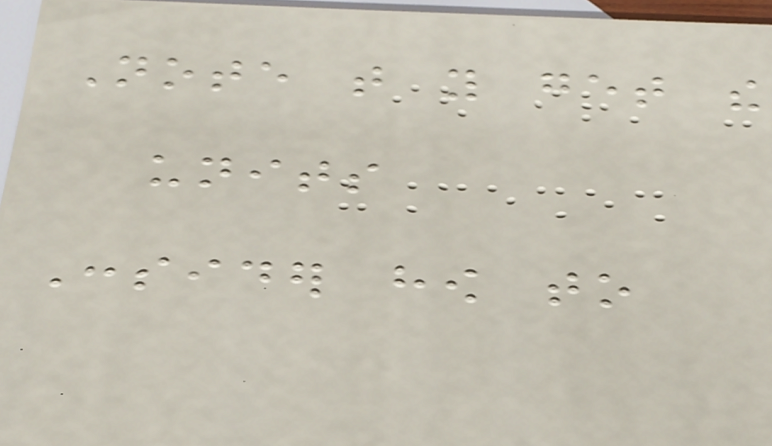Note that you get the
units
Consider how to
